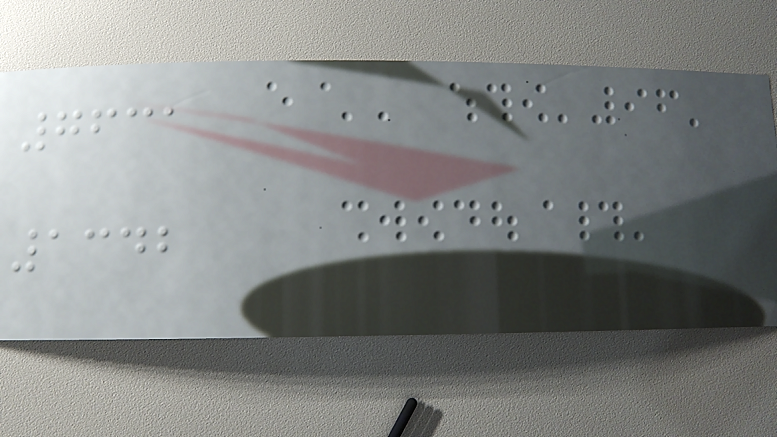7631
1342
